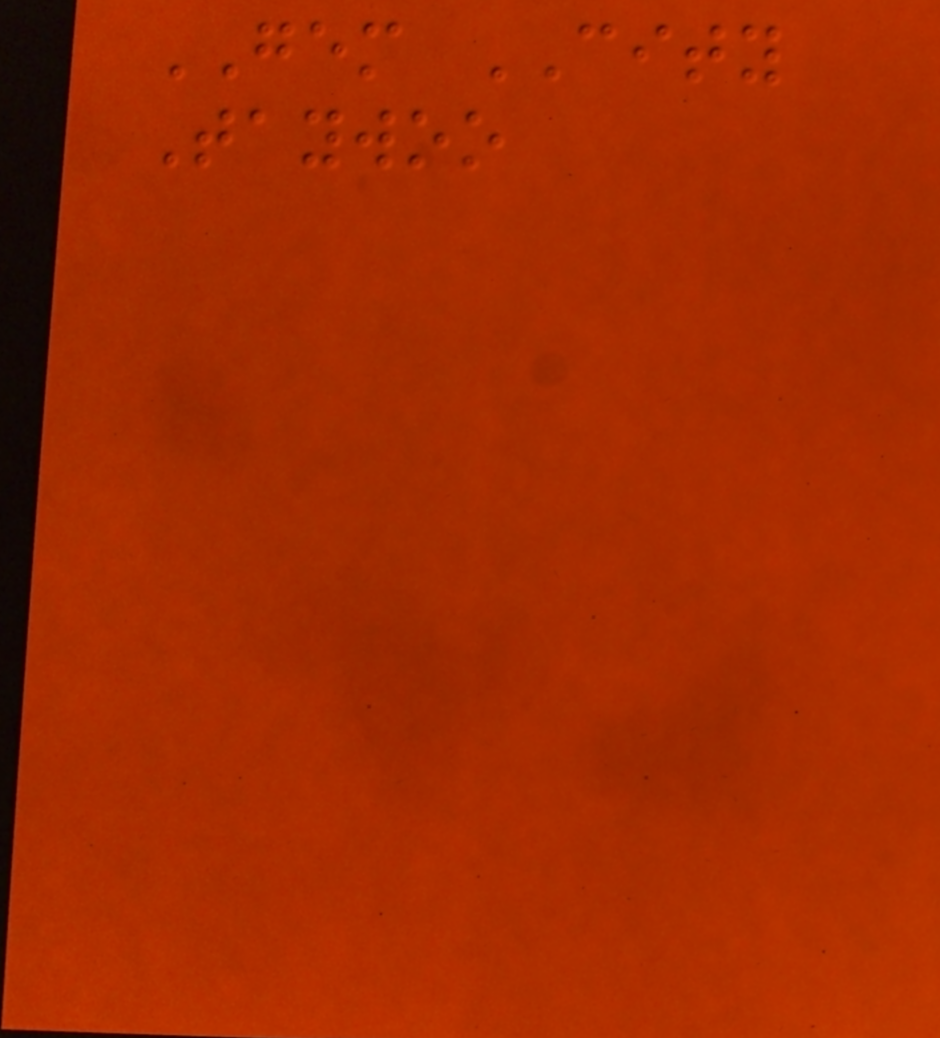GEM CITY
Taywoo
